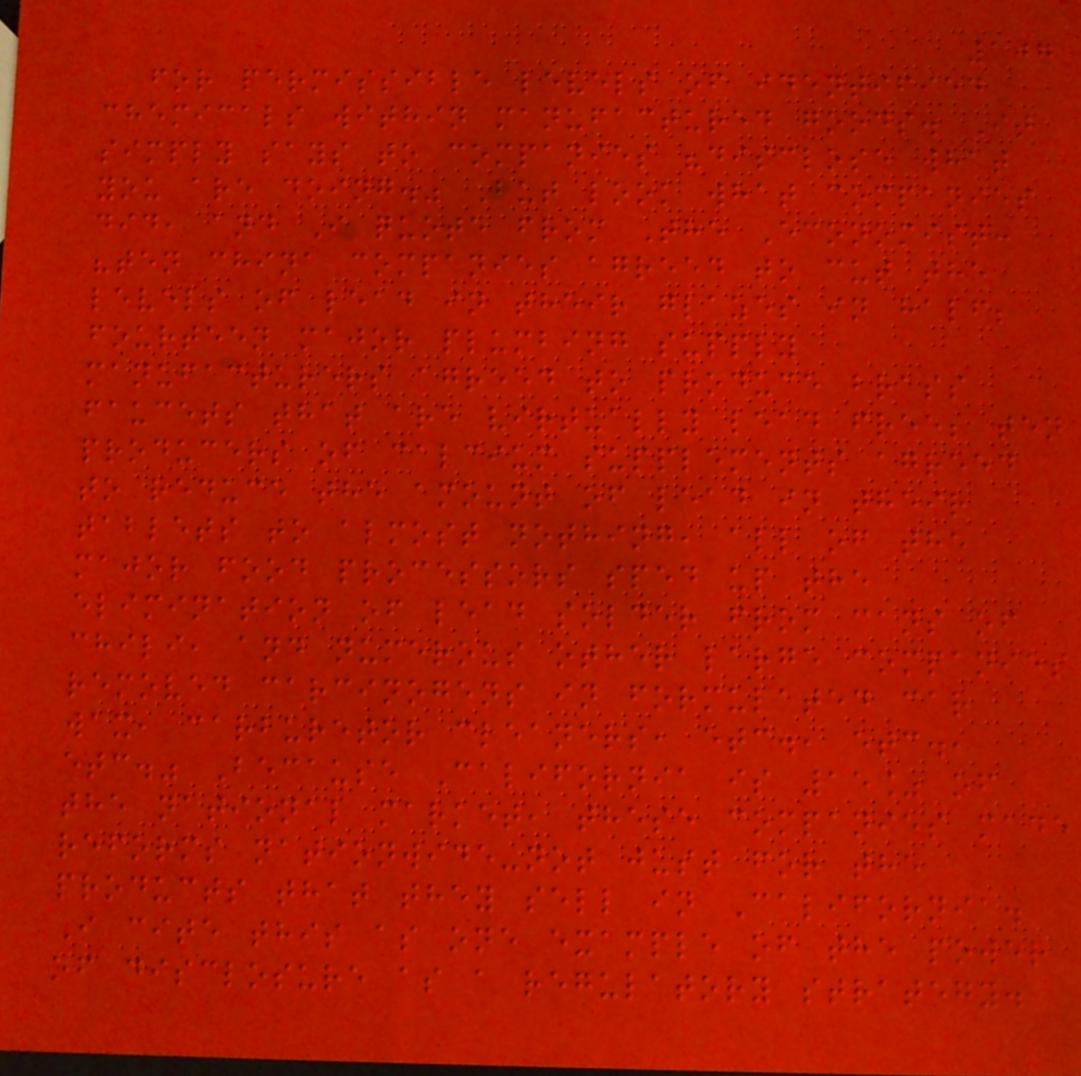107
for permissible levels of identified
chemicals within manufactured goods. It
simply says to companies "disclose what
you are doing." But look what companies
did, and I quote from The Economist:
"ten china companies agreed to cut the
levels of lead in their glazes in half;
fourteen major plumbing supply
manufacturers agreed to produce brass
faucets that are virtually lead free; ten
producers of calcium supplements agreed
to reduce the amount of lead in their
tablets to almost nothing, all of the
major food processors sped up the
elimination of lead solder from cans of
chili, and numerous other large companies
removed carcinogens in formulated car
wax, carburetor cleaners, etc., etc.,
etc." Because California is 15% of
the national market, these companies made
reforms nationwide-not just for the
products that they sell in California.
I cite this as one example of the power
of disclosure as a regulatory strategy.
